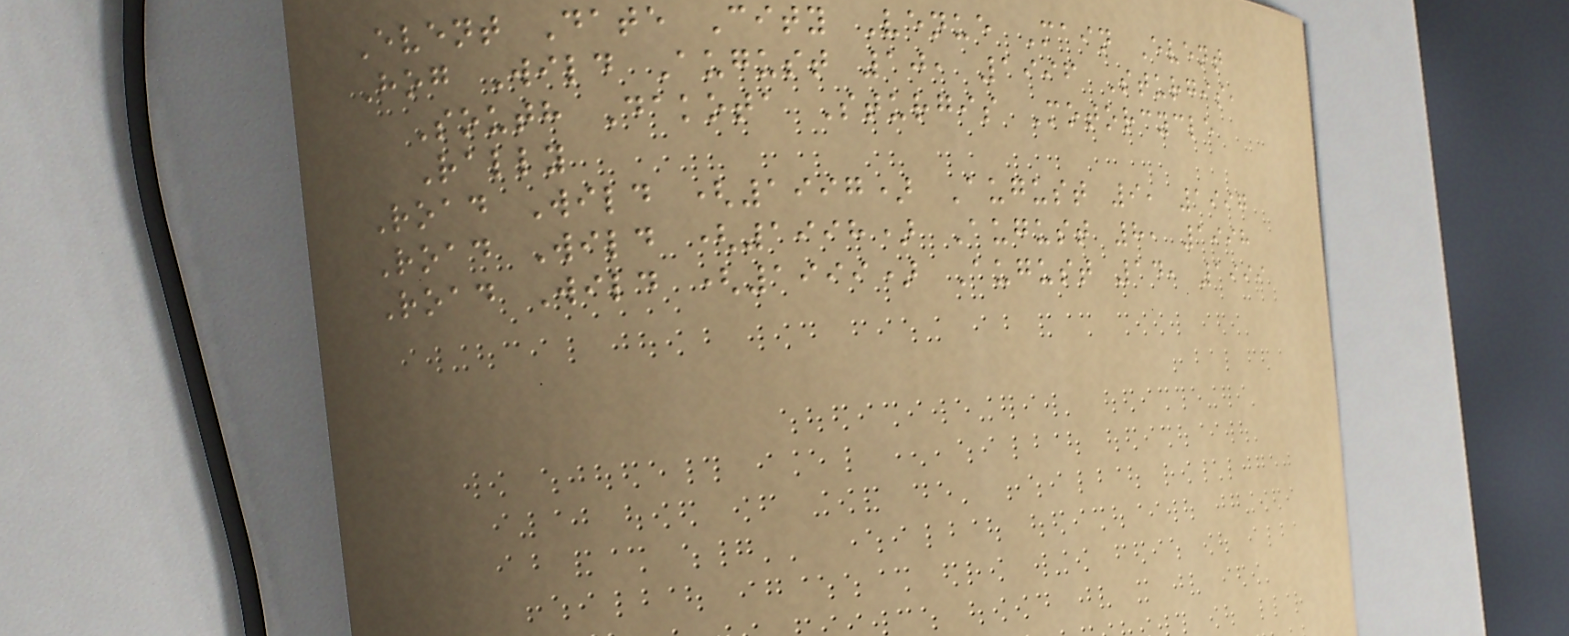Event Date City Venue Main Event
Hog Wild August 10, 1996 Sturgis,
South Dakota Sturgis Motorcycle
Rally
Road Wild (1997) August 9, 1997
Road Wild (1998) August 8, 1998
Road Wild (1999) August 14, 1999
